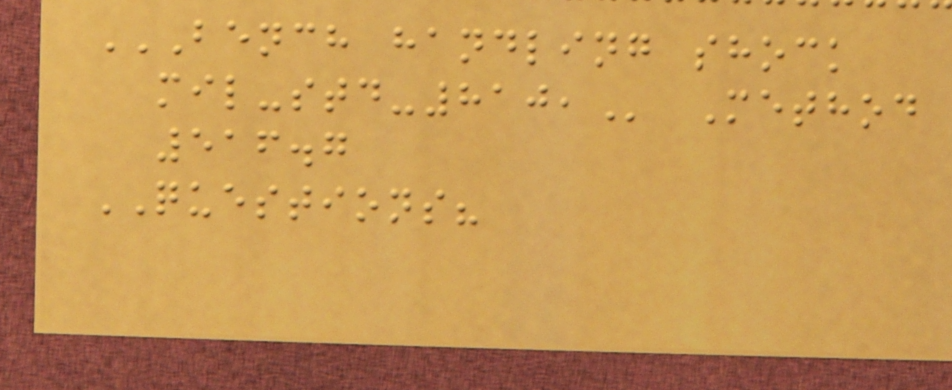BENCH HANDLING SHOCK
MIL-STD-810, Method
516.7
QUESTIONS?
